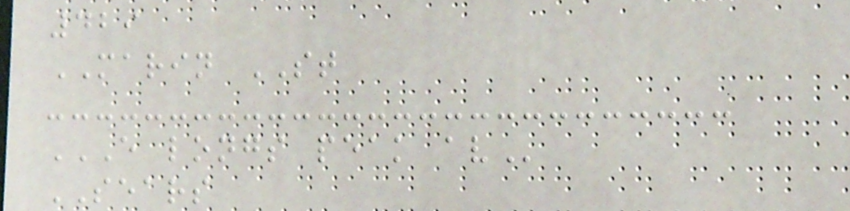429
MARIN ST
E LONGS PEAK AV
SEARS
